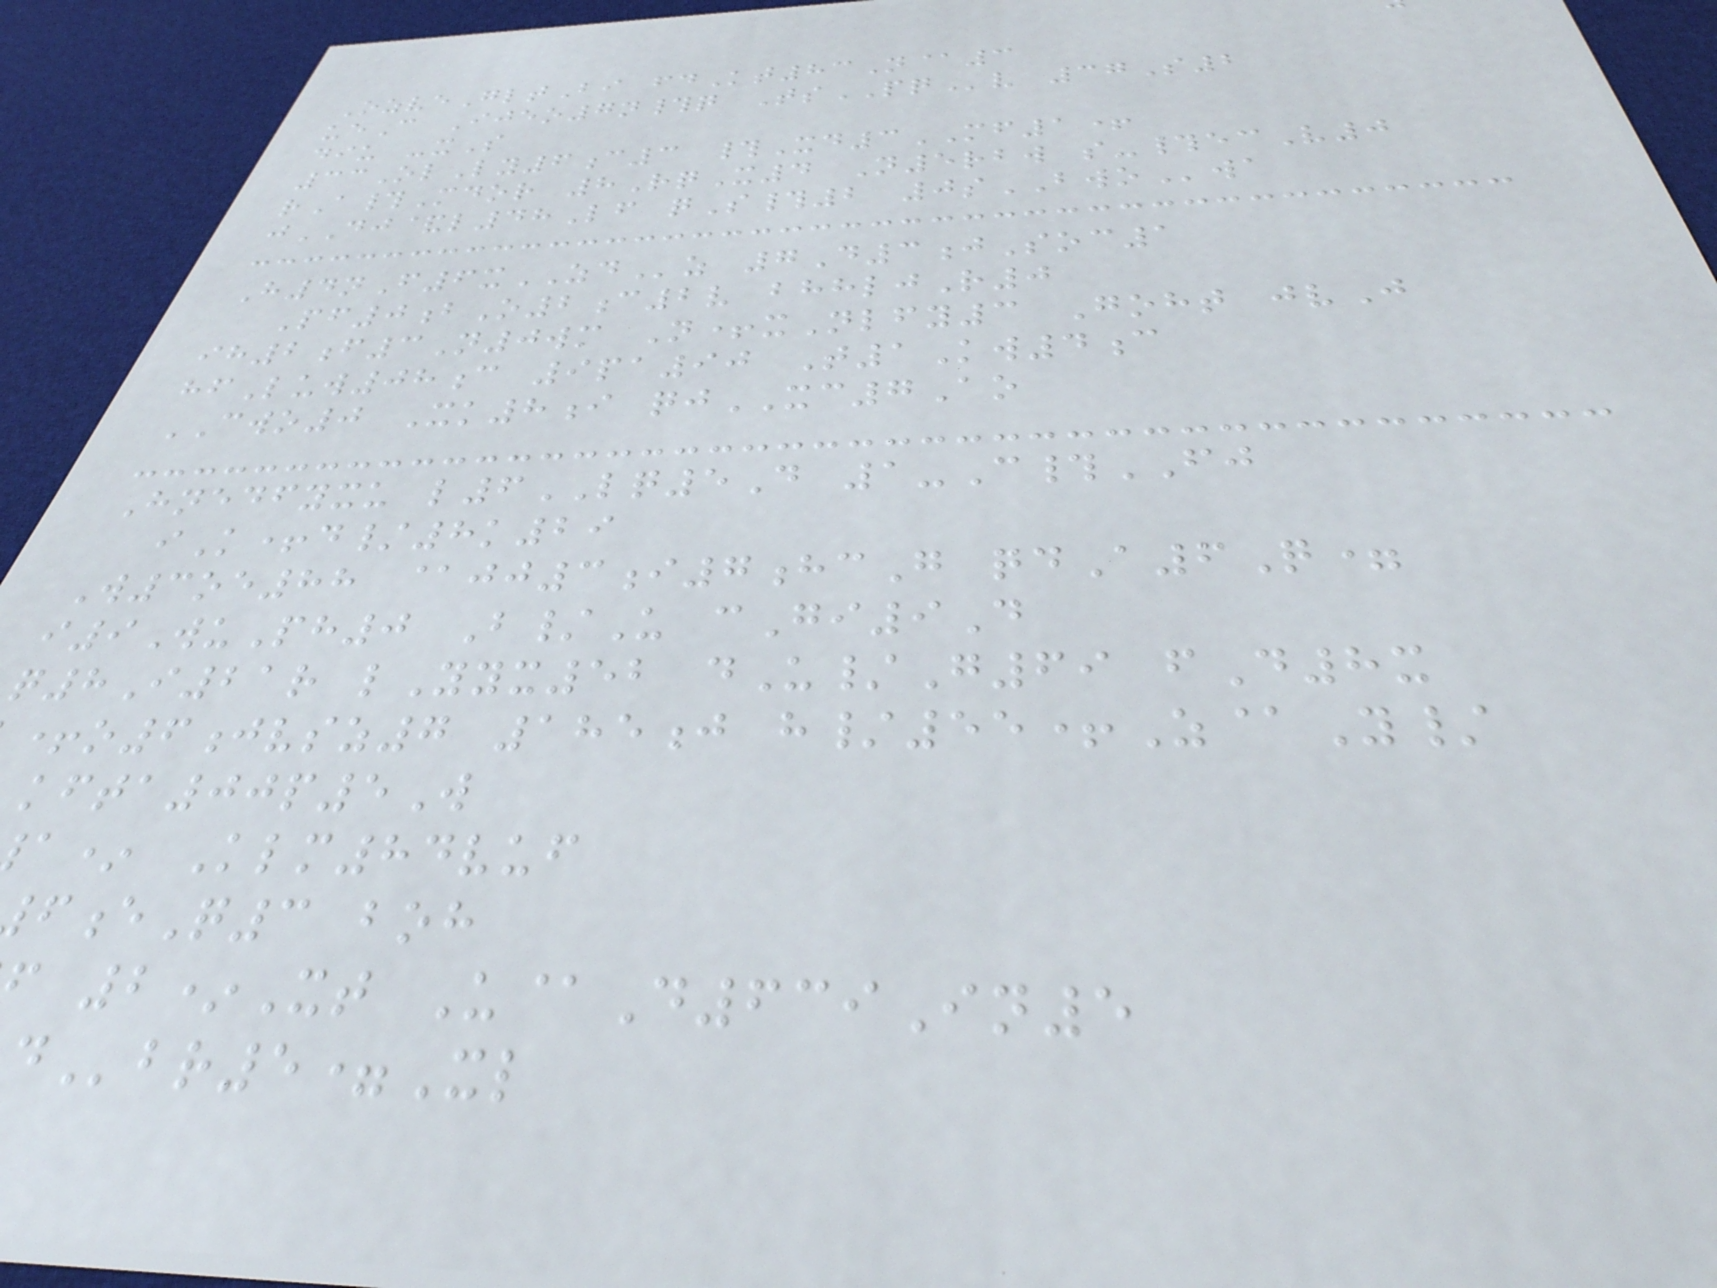OzveGltBi fdKt83N@3
ueC Ijeo7n#q TsPQv 37S2
diu -xS
33OlLy6c3 #Xd3MF1+
rA#Mdor 8RqX4 N5rbw s-#ecV0
jDJ&l48Lf qS#2 0sBWOwa
H4nF6xZDz 7D3jSoc1
Pf0bO2c2v bhhljR0
ih2f3N0wm N+xNlfy3 Goht jvJ
hfLuw08c 9pa90 T1Kw4c
CWO0 Xk8i qjXC7Ao
Hnedfyxu l6LQ5D 1-C#FJ
iK+d/8k29
W3oe88 @jj3i7hcG qdA6Q=
i9WuPh0 B/U cGi9D
q8I21r lYyx52 dU/G69 fD8x
+o6jvsz7 185j h/55+Z@Y/
kfta00p5W
a* Klm84vuf
eQ3 boh
2*Xt U@D639In5
br5=Xl
